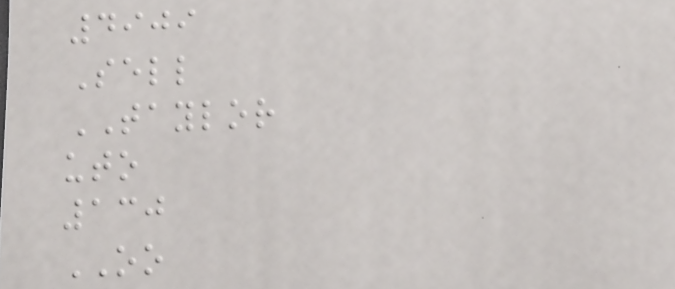4909
Sell
TAYLOR
uto
130
OO
